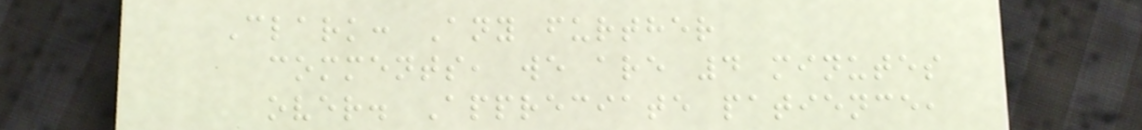Clark: Any further
comments, we are 4 minutes
over. Appreciate patience,
